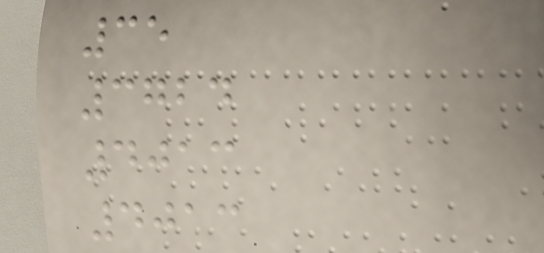35
3724
4013
4013
